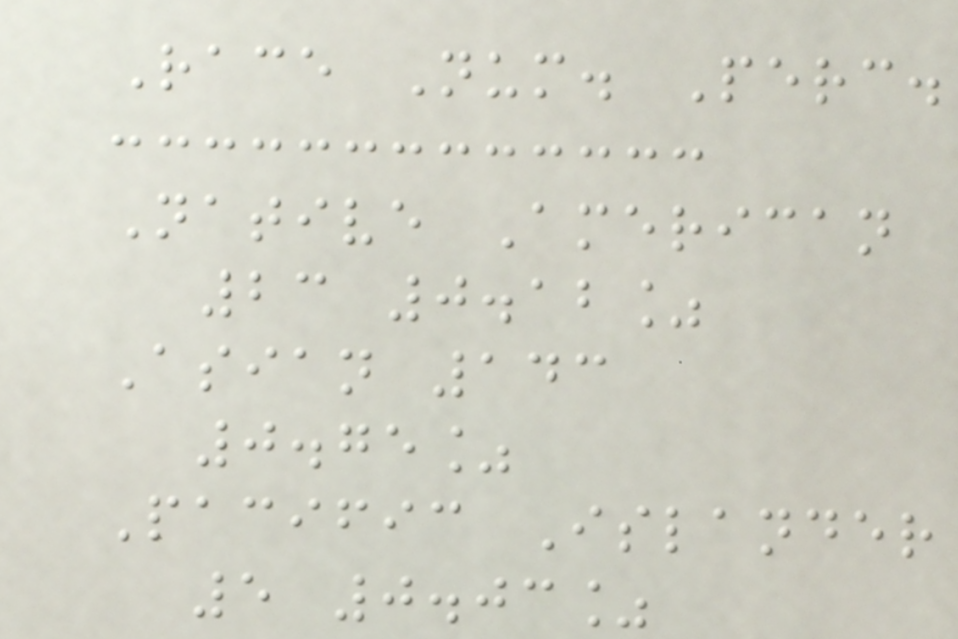Race Num. Perc.
Native American
23 0.12%
Asian 143
0.75%
Pacific Islander
5 0.03%
